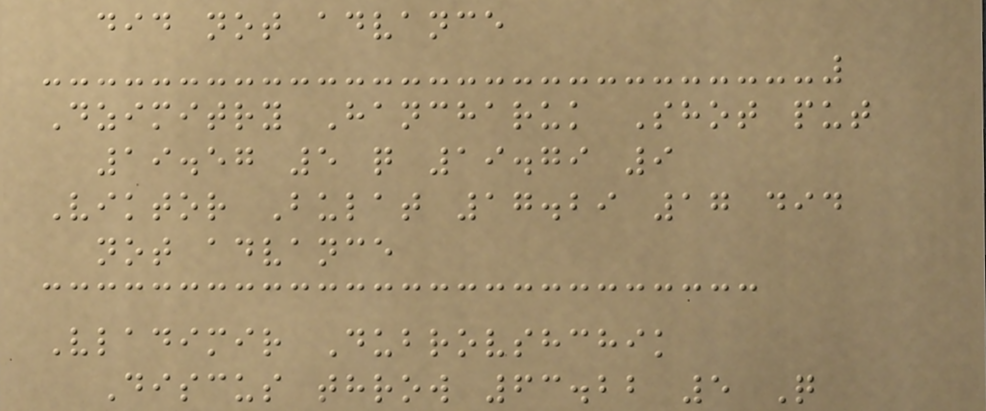did not advance
Dzimitry Hancharuk Shot put
19.57 5 q 19.79 9
Viktor Bulat 17.29 17 did
not advance
Vladimir Dubrovshchik
Discus throw 63.22 5 Q
